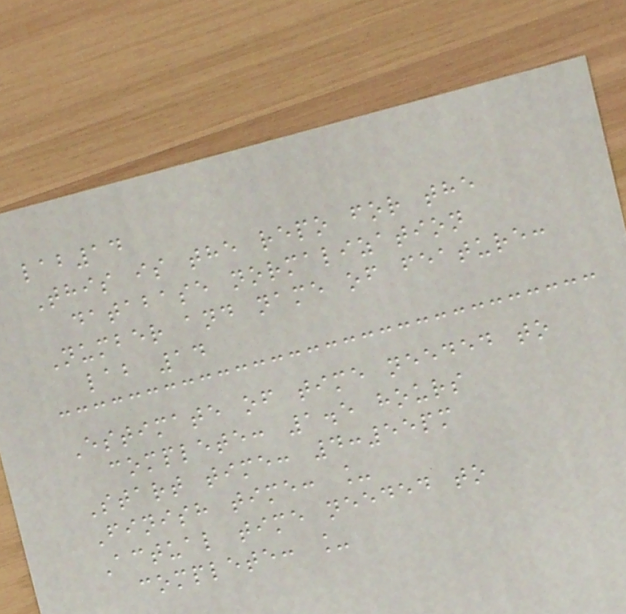lab14
This is the repo for the
database normalization
Number and name of feature:
lab 14
Estimate of time needed to
complete: 1.5 hours
Start time: 4:55pm
Finish time: _
Actual time needed to
complete: _
